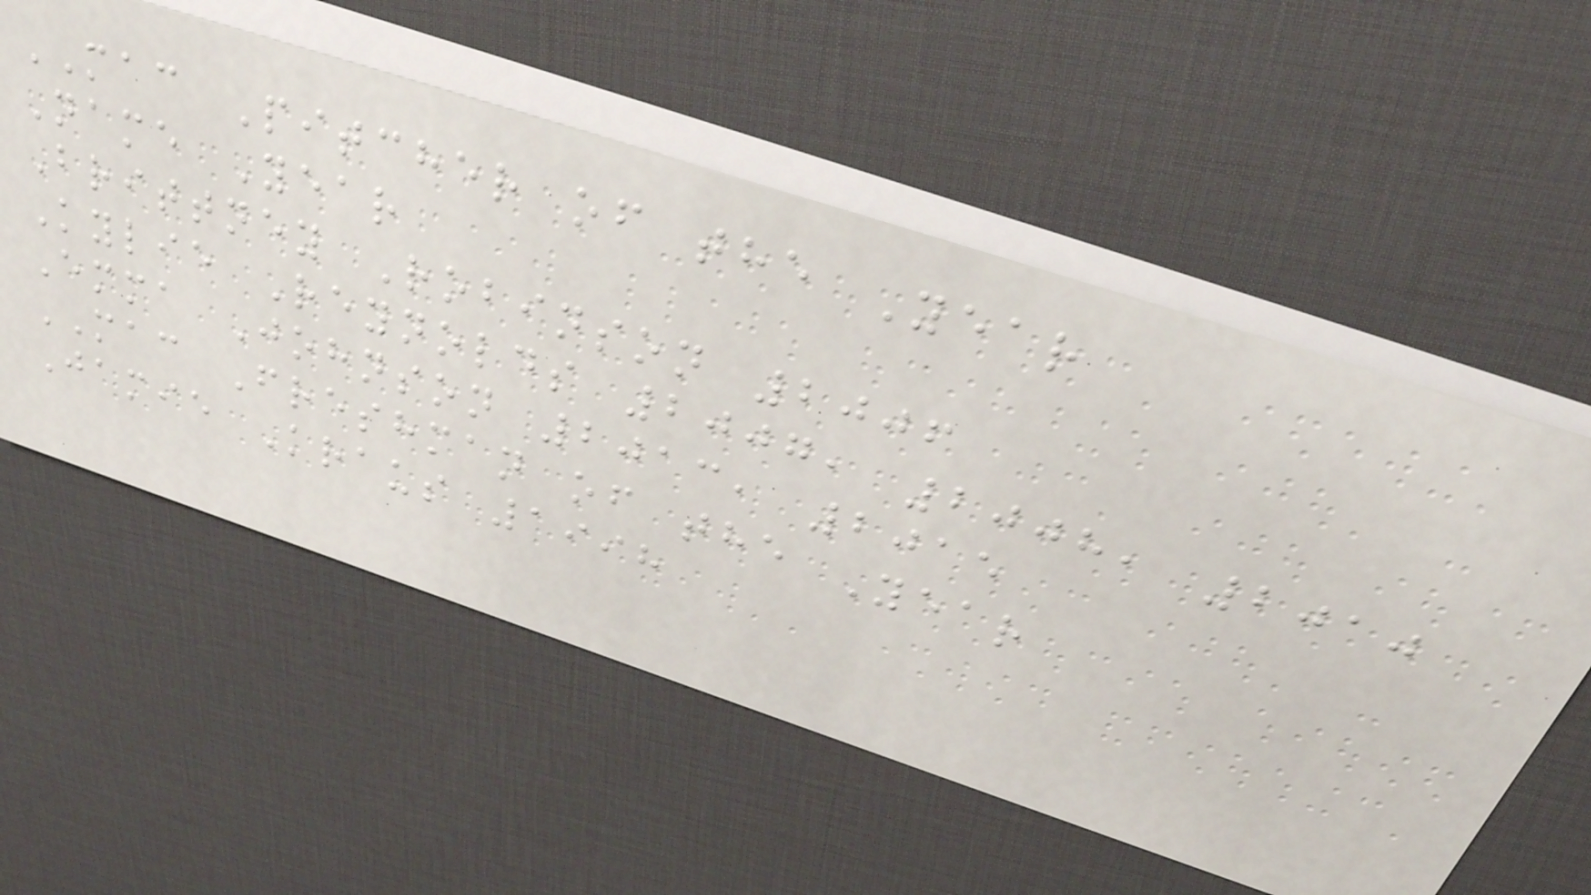MAC Pitcher of the Year
Name Year
Brittney Robinson 2006
Kylie Reynolds 2007, 2008, 2010
Emma Johnson 2013, 2015
MAC Freshman of the Year
Jamie Kraus 1998
